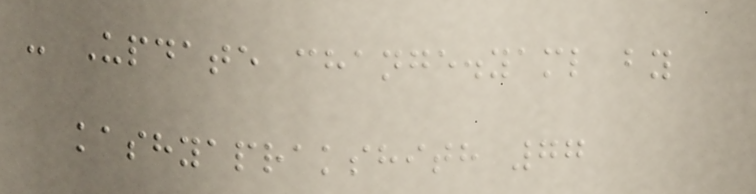- Update change.yaml by
kashyaprakshith 77
